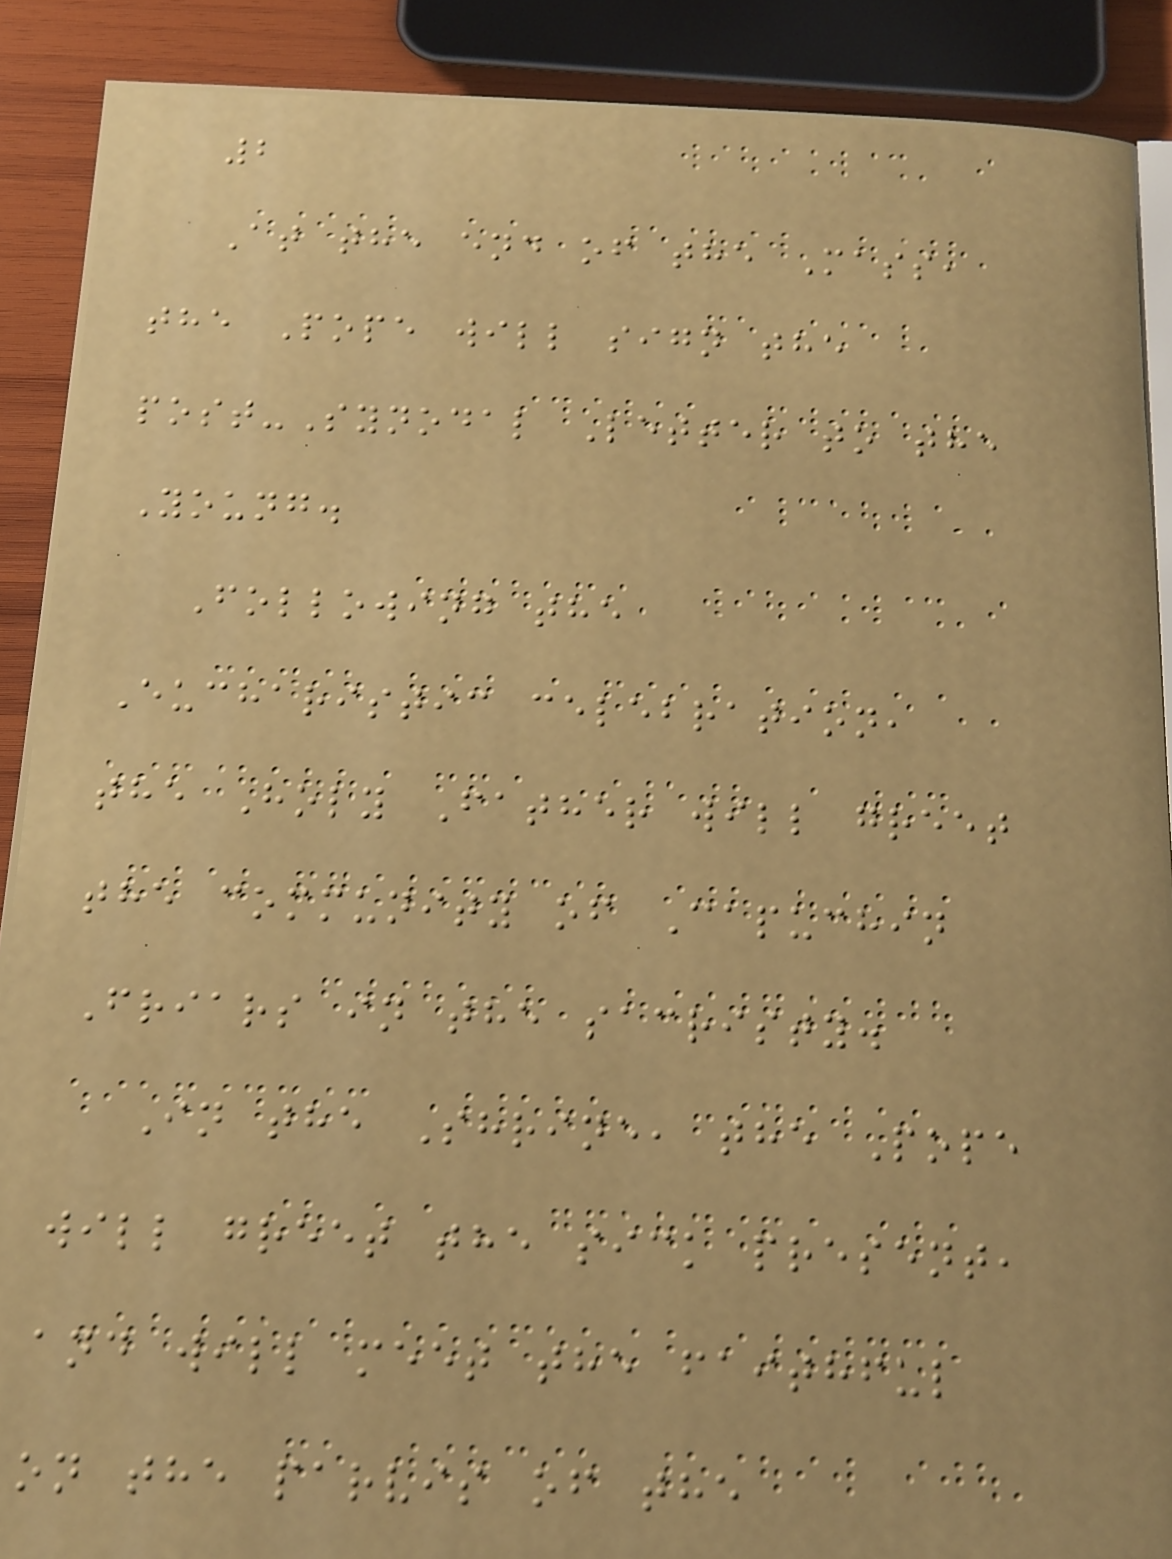2
At the end of the Mass,
the Pope will sign the
post-Synodal Letter to the
Young.
Following the
Eucharistic celebration,
the Holy Father will greet
the community of Capuchin
Friars in the sacristy.
In the Shrine, the Pope
will greet the sick present,
and will meet the faithful
on the parvis of the
